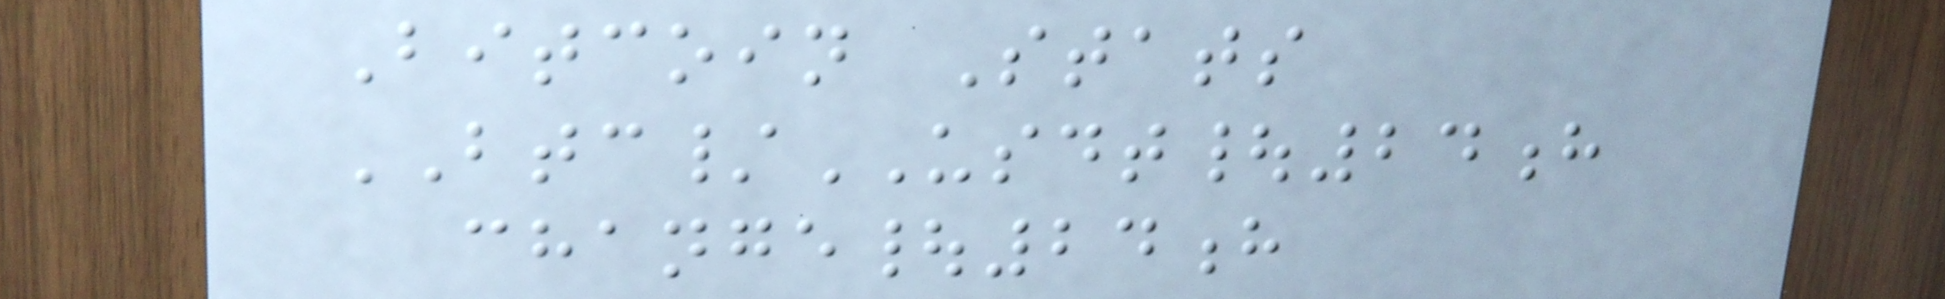Bitcoin Stats
BTC/USDT|24h
change|24h
